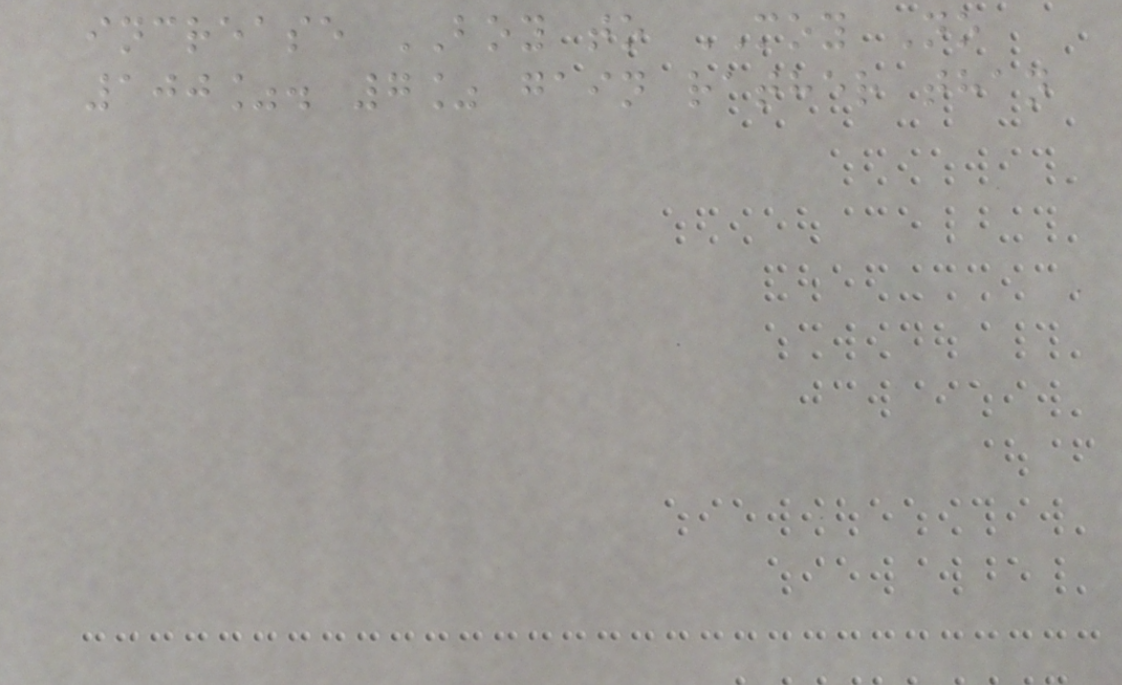increase BOY to MOY No
100%. 7% gain rather than
